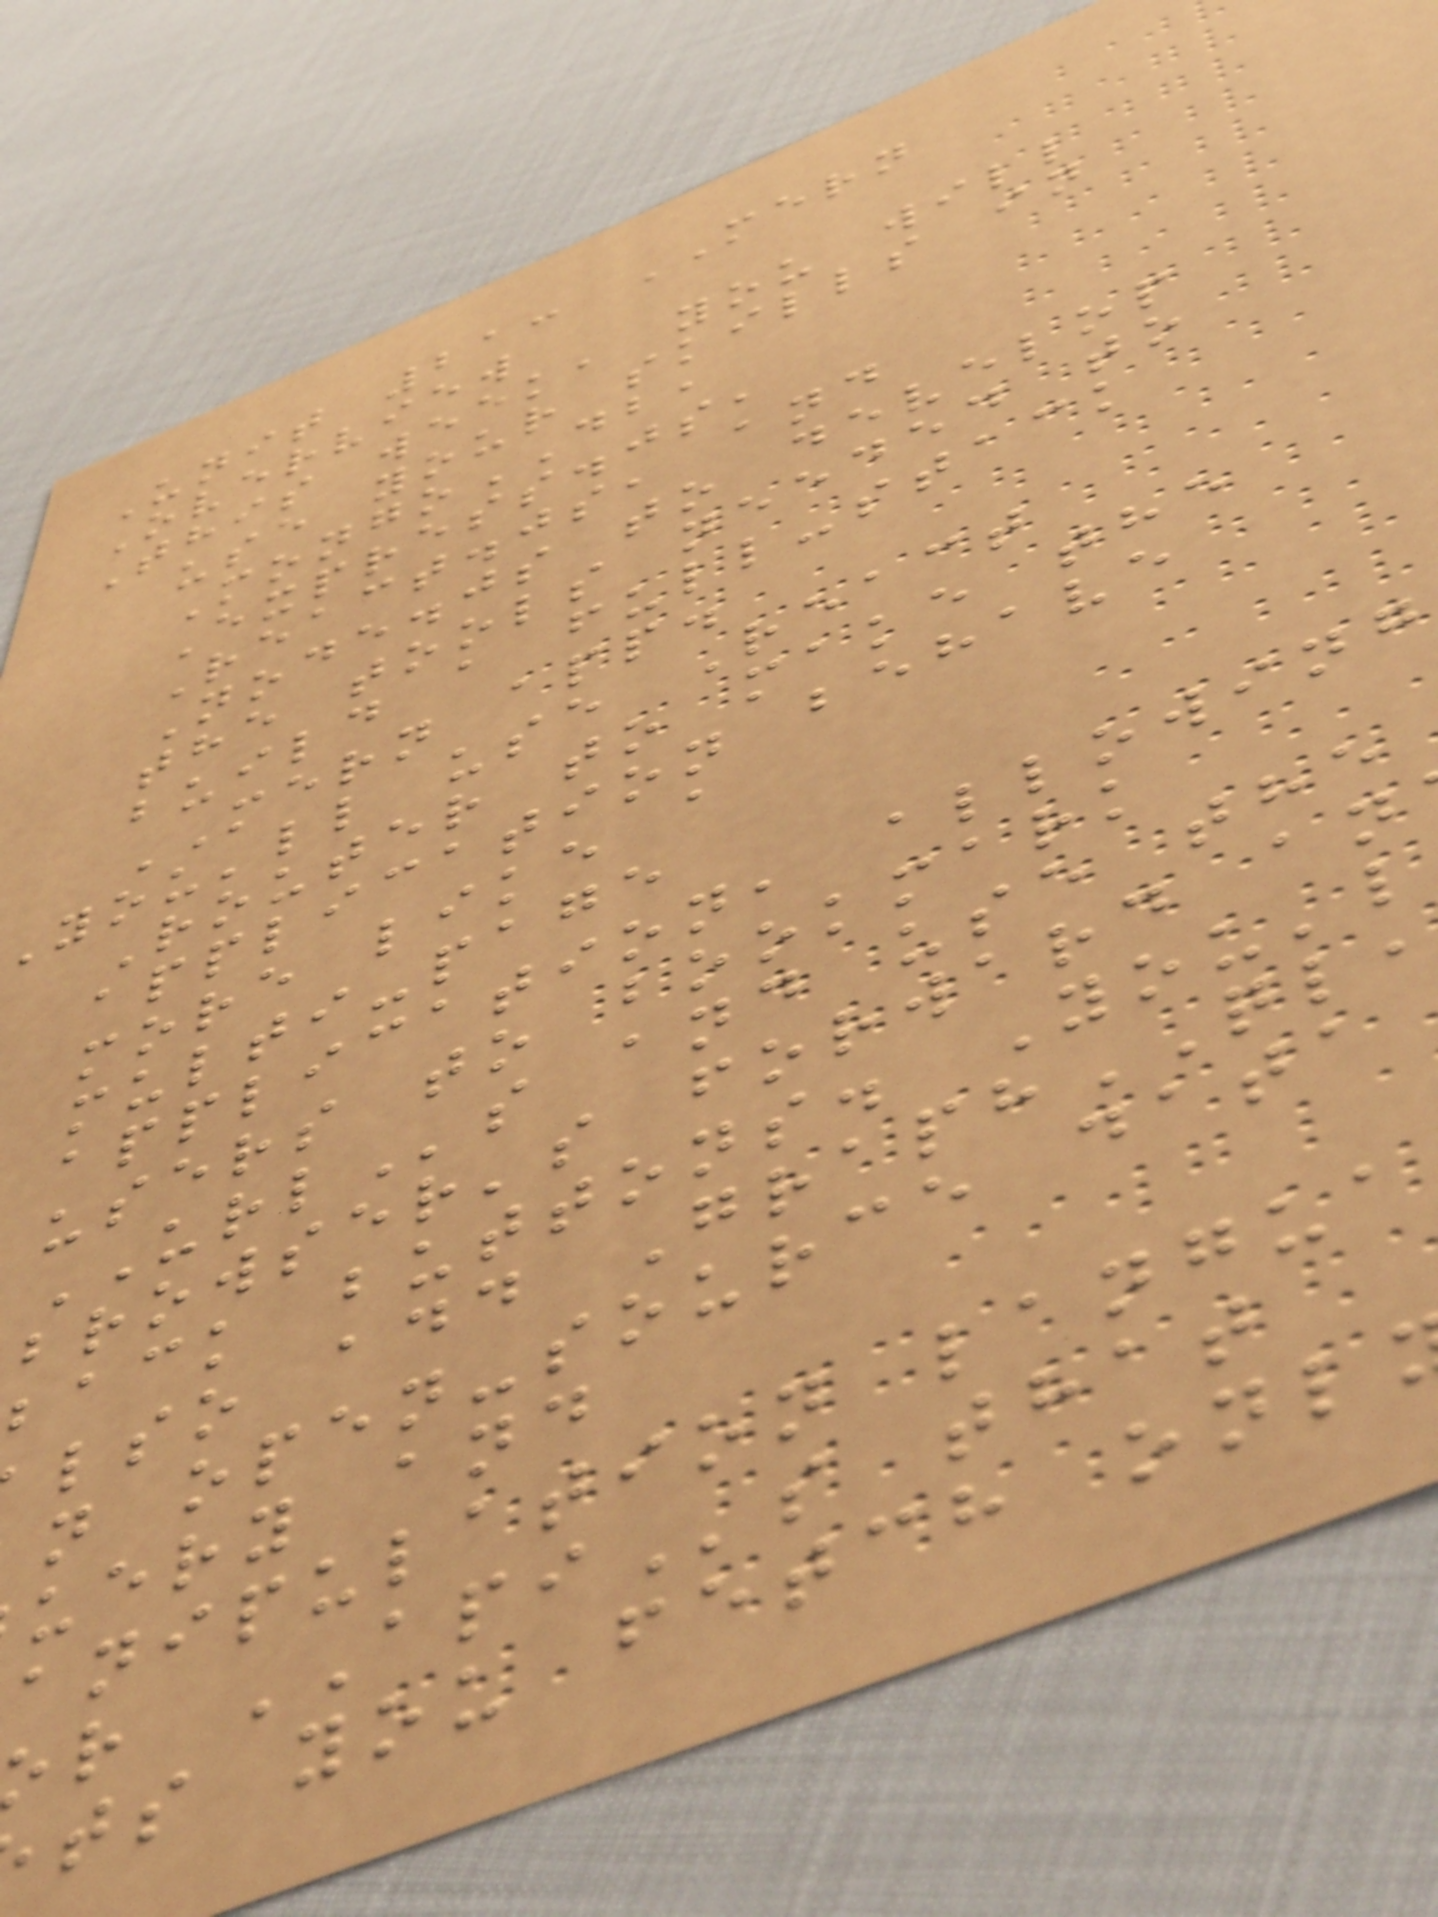Unit 21: MERN
Overview
This week, you will
use your skills in
MongoDB,
Express.js,
React.js, and
Node.js to develop
the tools needed to
build a full-stack
MERN app.
you'll use React
Router to make the
application behave
more like a
multi-page
application, allowing
users to bookmark
URLs and use the
browser's forward an
back buttons. You'l
lso add GraphQL
n open-source data
uery and
anipulation langua
r APIs that
ts you fetch onl
